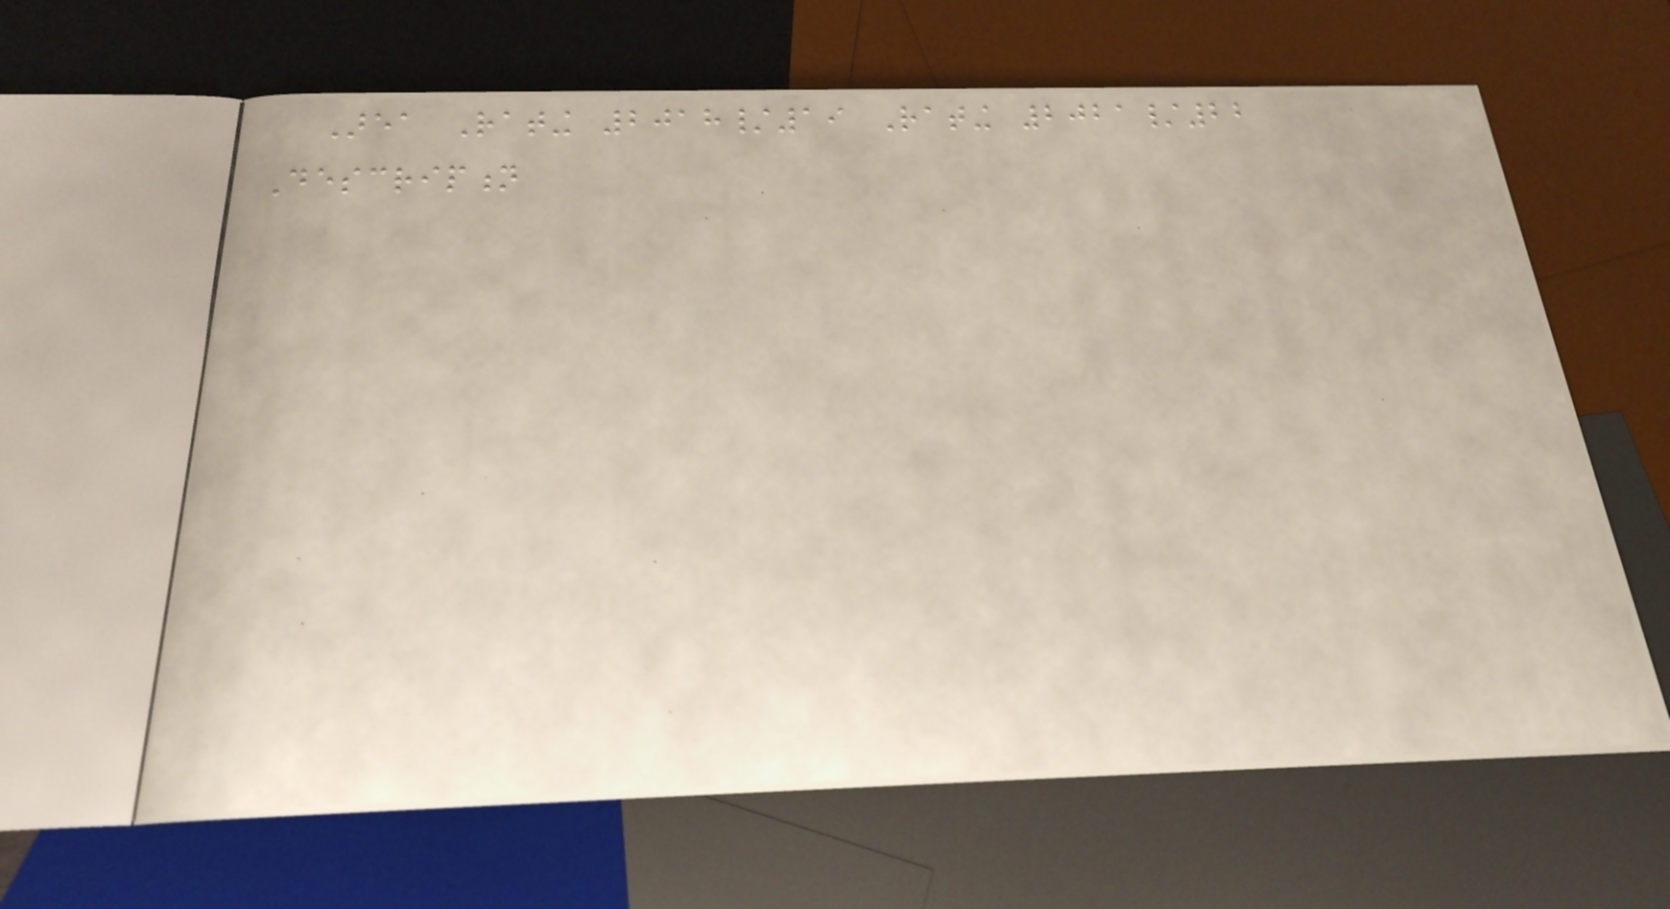Area Rating 2018/19 Rating 2021/22
Description
